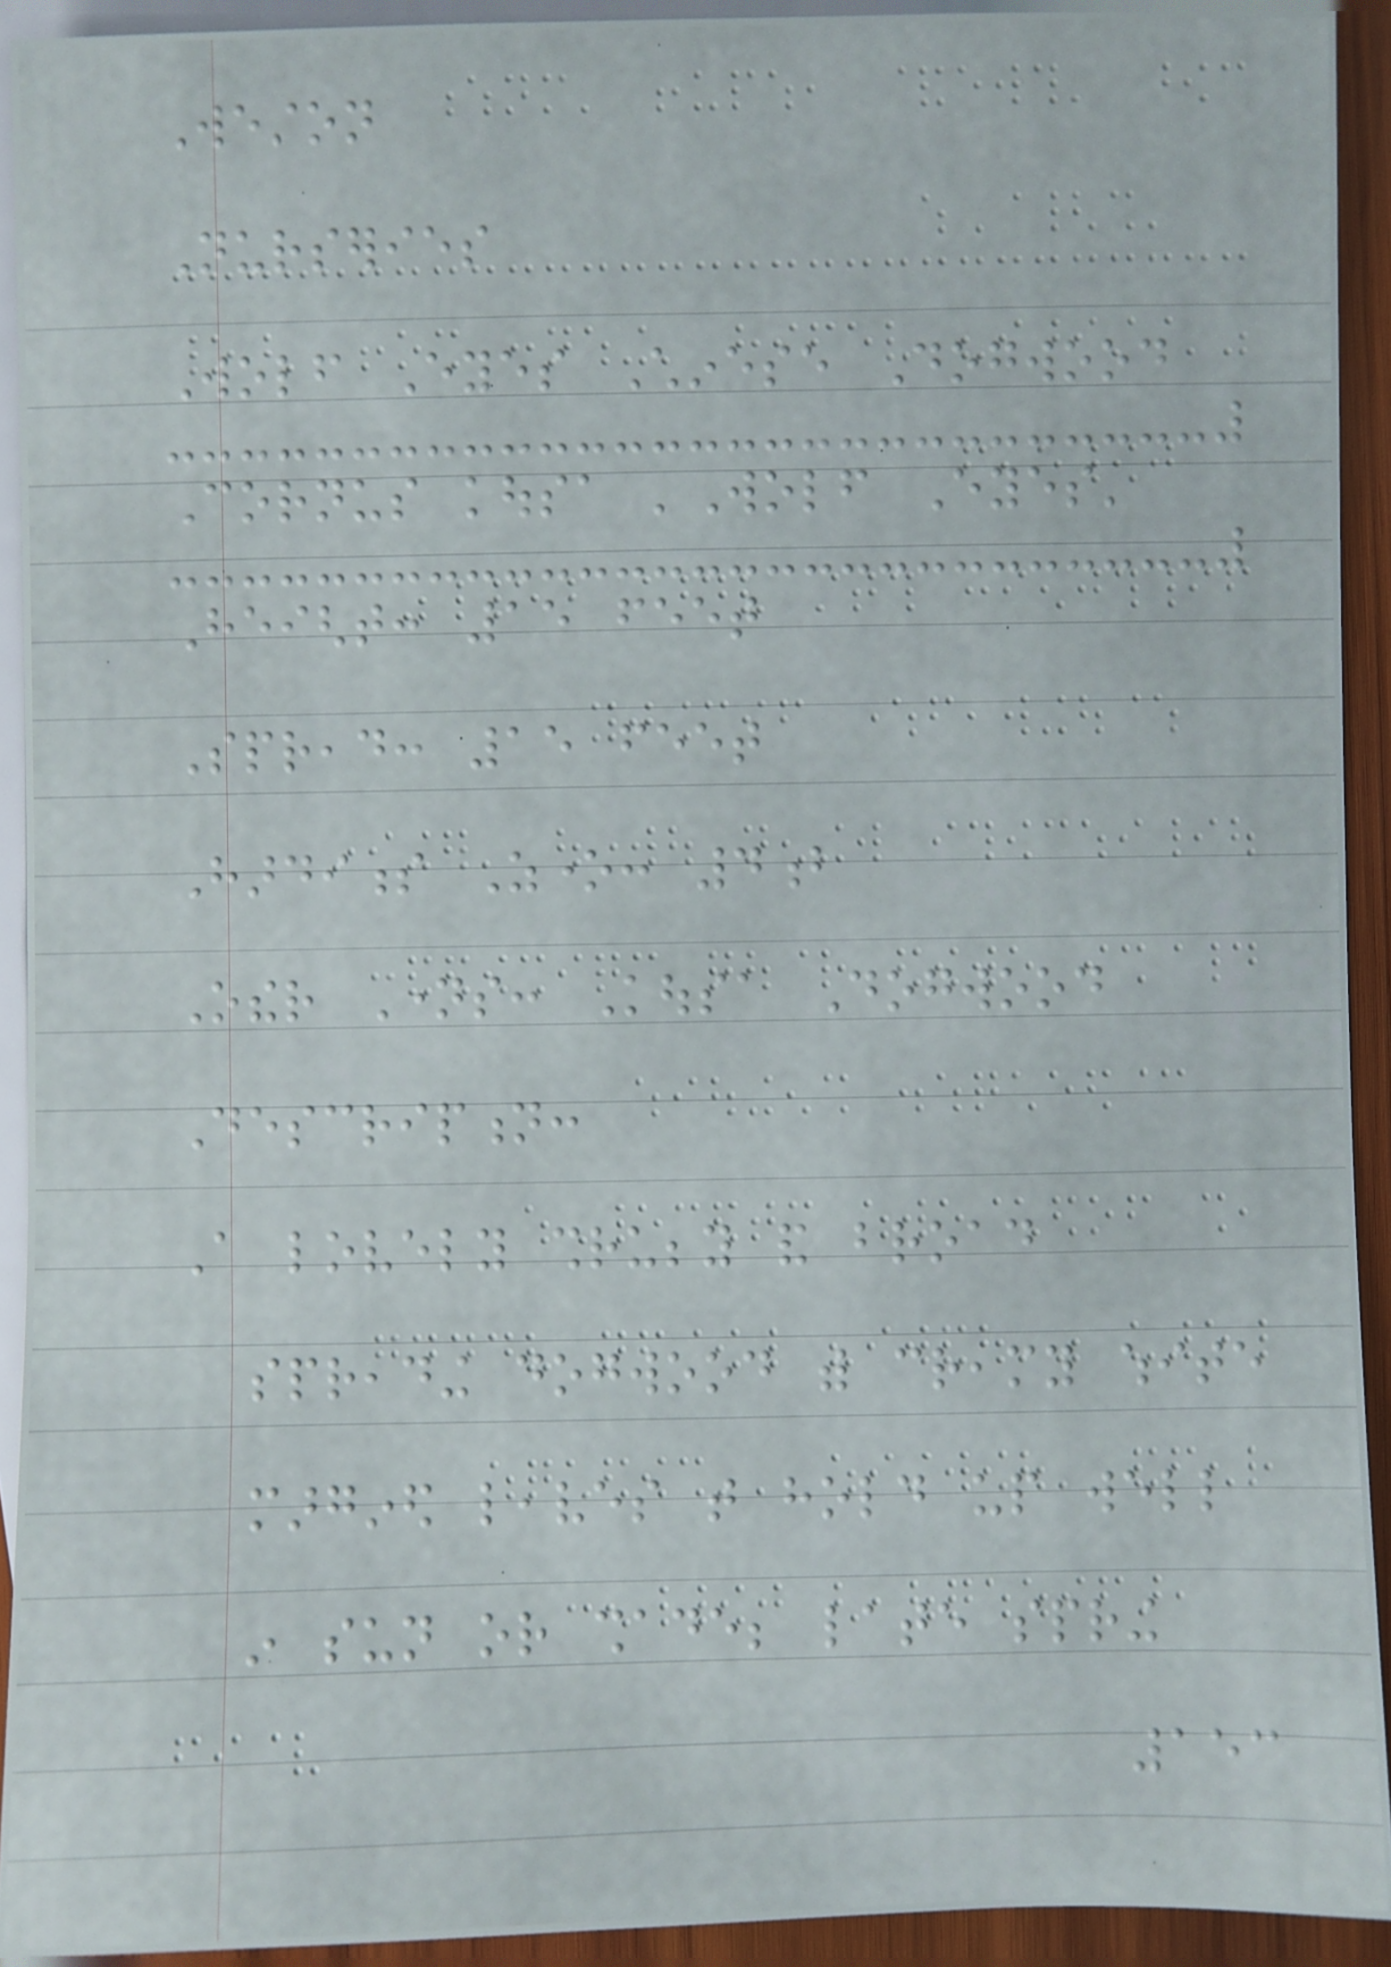Weston
Nurseries
Wolf Eyes Chinese Dogwood
Cornus kousa 'Wolf Eyes'
Height: 15 feet
Spread: 15 feet
Hardiness Zone: 4b
Other Names: Kousa Dogwood
Description:
A lovely shrubby and broad
spreading dogwood with creamy white
margined leaves that hold up well
in sun or shade; late spring
153
